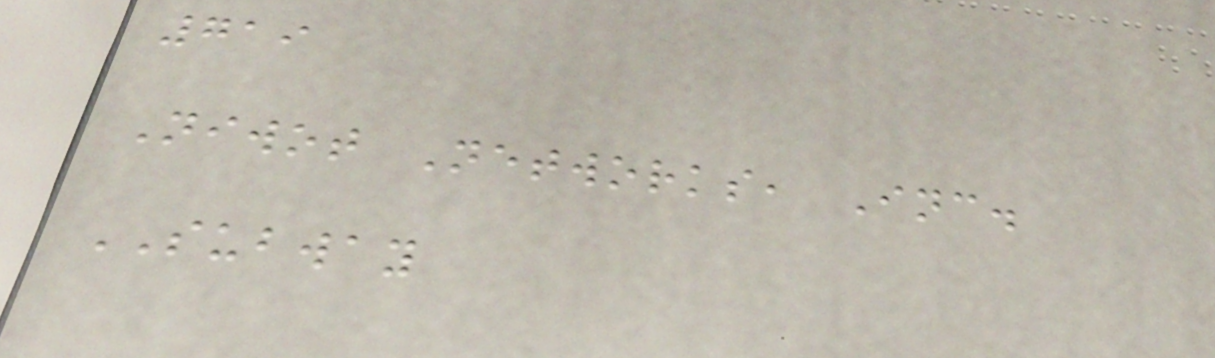719
Niwot Networks, Inc.
SUBWAY
